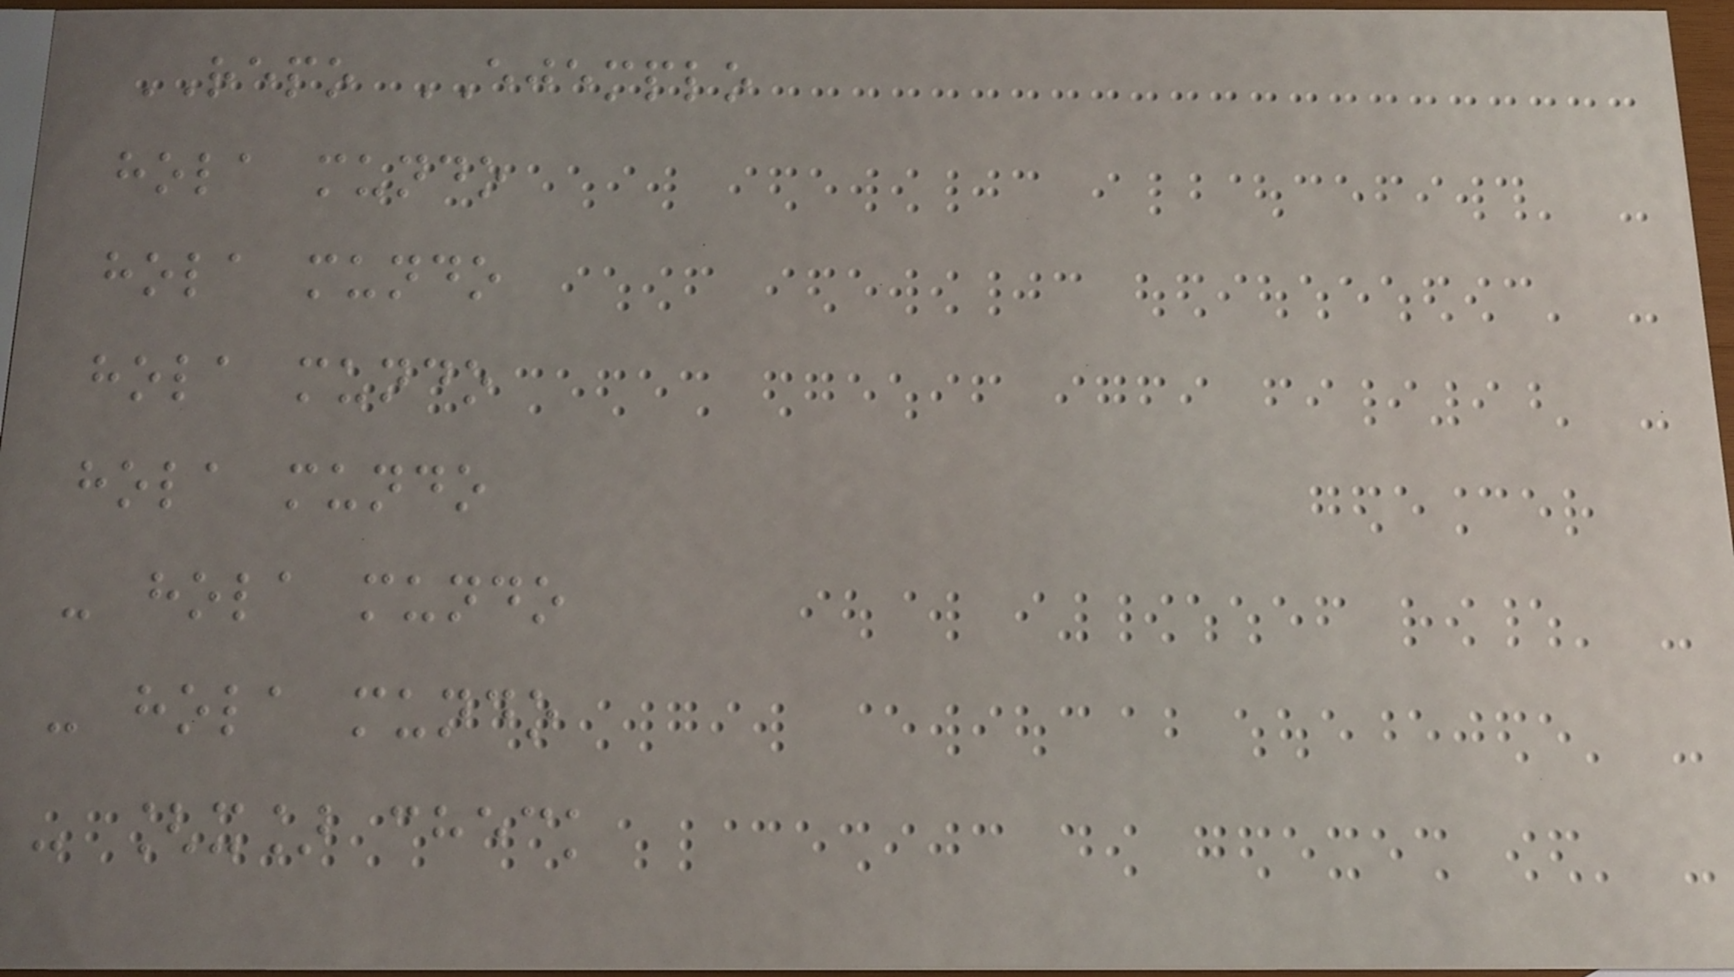REPO EJEMPLO
hola mundo
hola mundo
hola mundo
hola mundo
- hola mundo
- hola mundo
- [x] check
